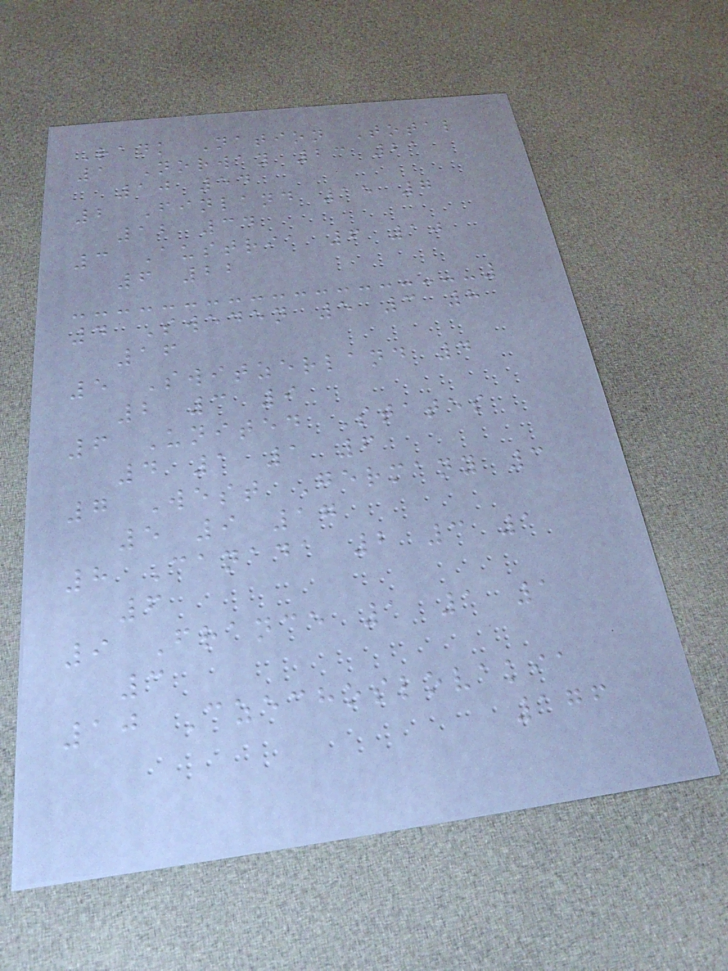Rank Nation Total
1 Norway 23 21
10 54
2 Finland 15 7
12 34
3 Austria 6 10
6 22
4 Sweden 5 3 8
16
5 Switzerland 4
2 3 9
6 United States
4 1 1 6
7 West Germany 3
5 9 17
8 Canada 2 3 1
6
9 France 1 1 1
3
10 Czechoslovakia
176
